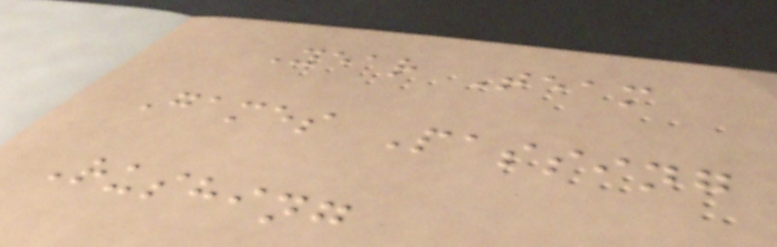Year Team
Games Passing
Rushing
